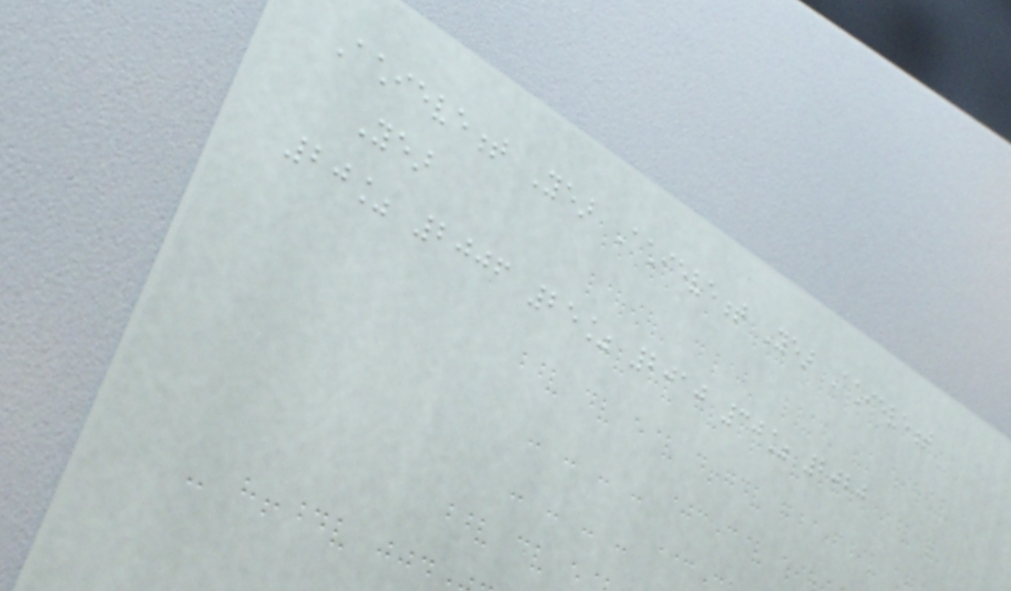Achievement Year Achievement Year Achievement
Year
20% 2006 25% 2010 30% 2020
